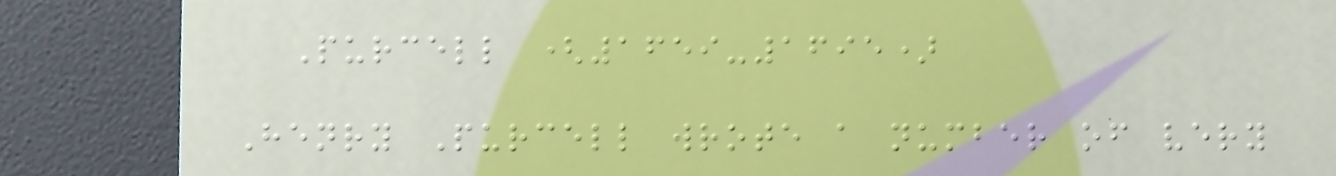Purcell (1659-1695)
Henry Purcell wrote a number of very
